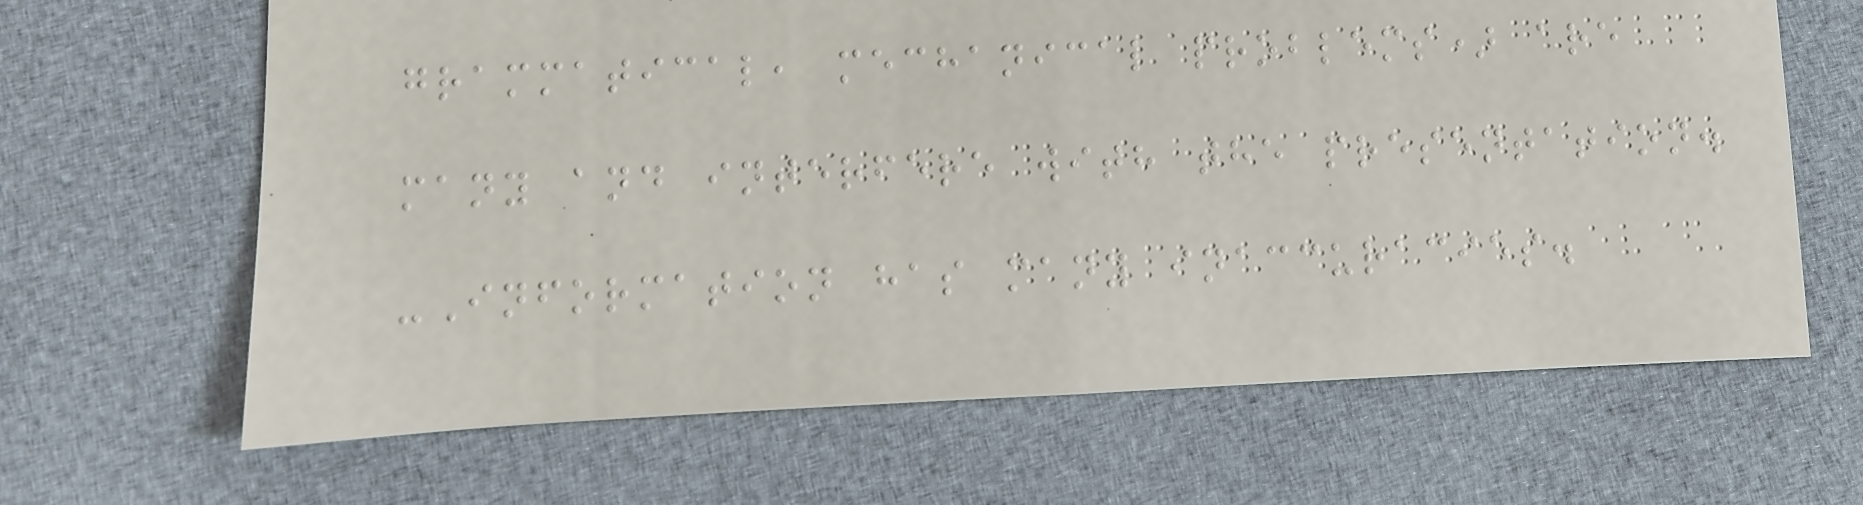grammatical, mechanical problems) are
many and interfere with the presentation.
-Information has many inaccuracies.
